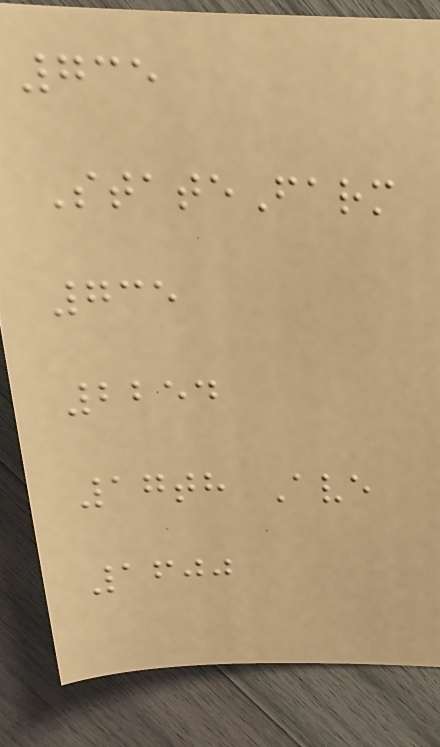735
StateFarm
735
2254
17th Ave
1600
